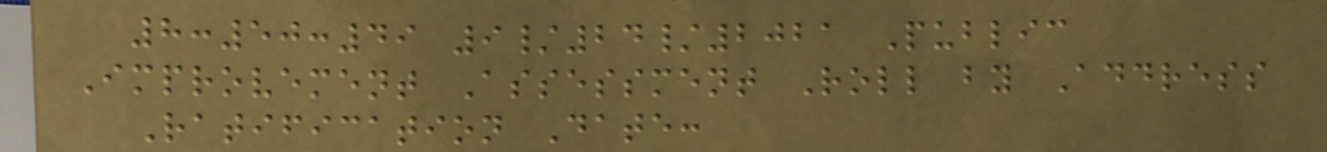8:50:49 9/24/2021 Public
Improvement Assessment Roll by Address
Ratification Date:
